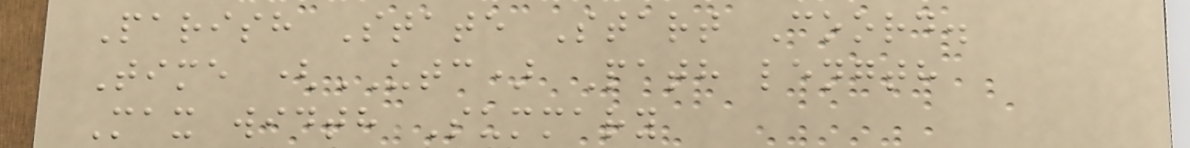Parish State Start Coord.
Time (UTC) Path length
Max width Summary
